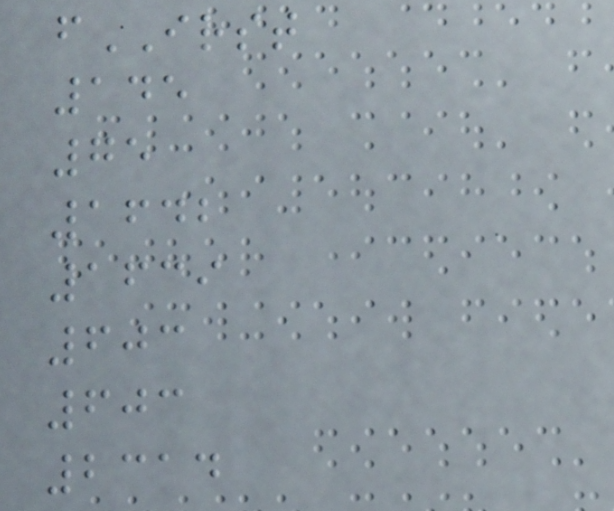fIRST
145
75
1642
1639
603
603
2314
